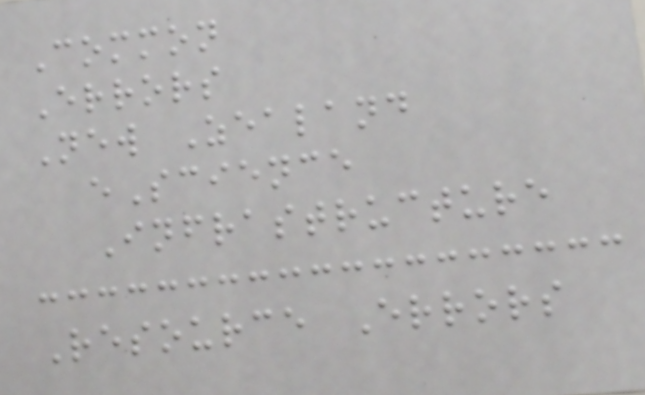Common
Errors
New Zealand
eScience
Infrastructure
Resource Errors
